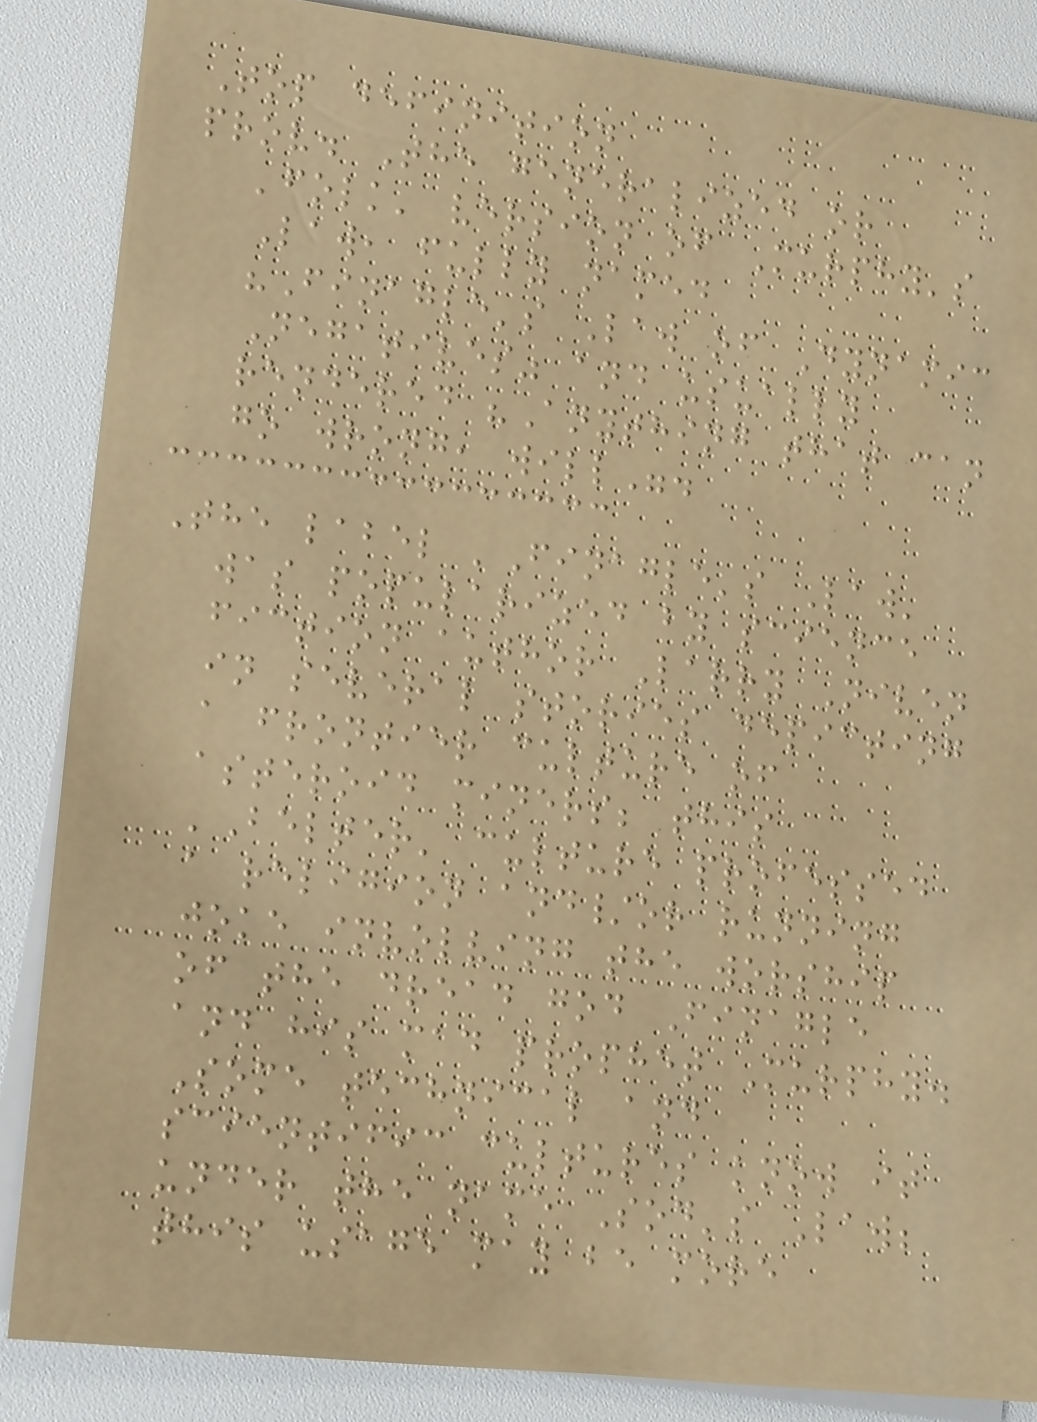Top definition
prov. The generalized or
'folk' version of Murphy's
Law, fully named
"Finagle's Law of Dynamic
Negatives" and usually
rendered "Anything that can
go wrong, will".
The label 'Finagle's Law'
was popularized by science
fiction author Larry Niven
in several stories depicting
a frontier culture of
asteroid miners; this
'Belter' culture professed
a religion and/or running
joke involving the worship
of the dread god Finagle
and his mad prophet Murphy.
Some technical and
scientific cultures know it
under the name Sod's Law;
this usage may be more
